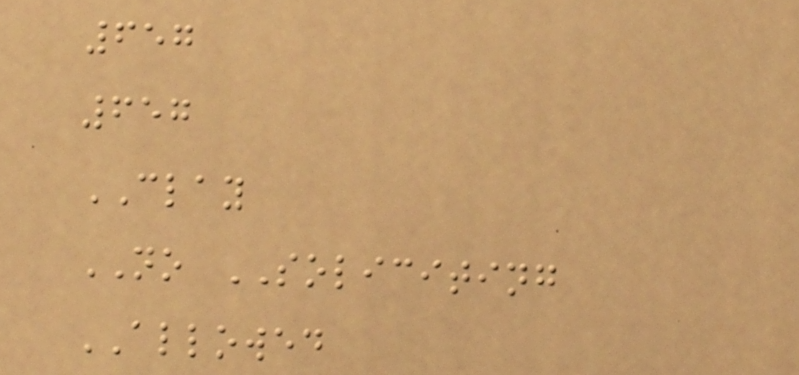657
657
CLAY
NO SOLICITING
ALLOWED
